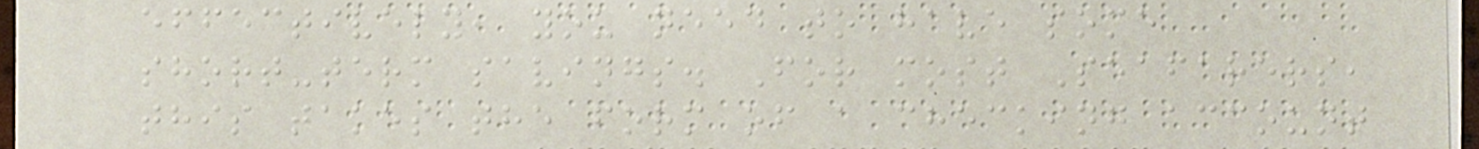effectively, you need to have some
short-term savings. For most Seafarers,
this takes the form of a checking account
